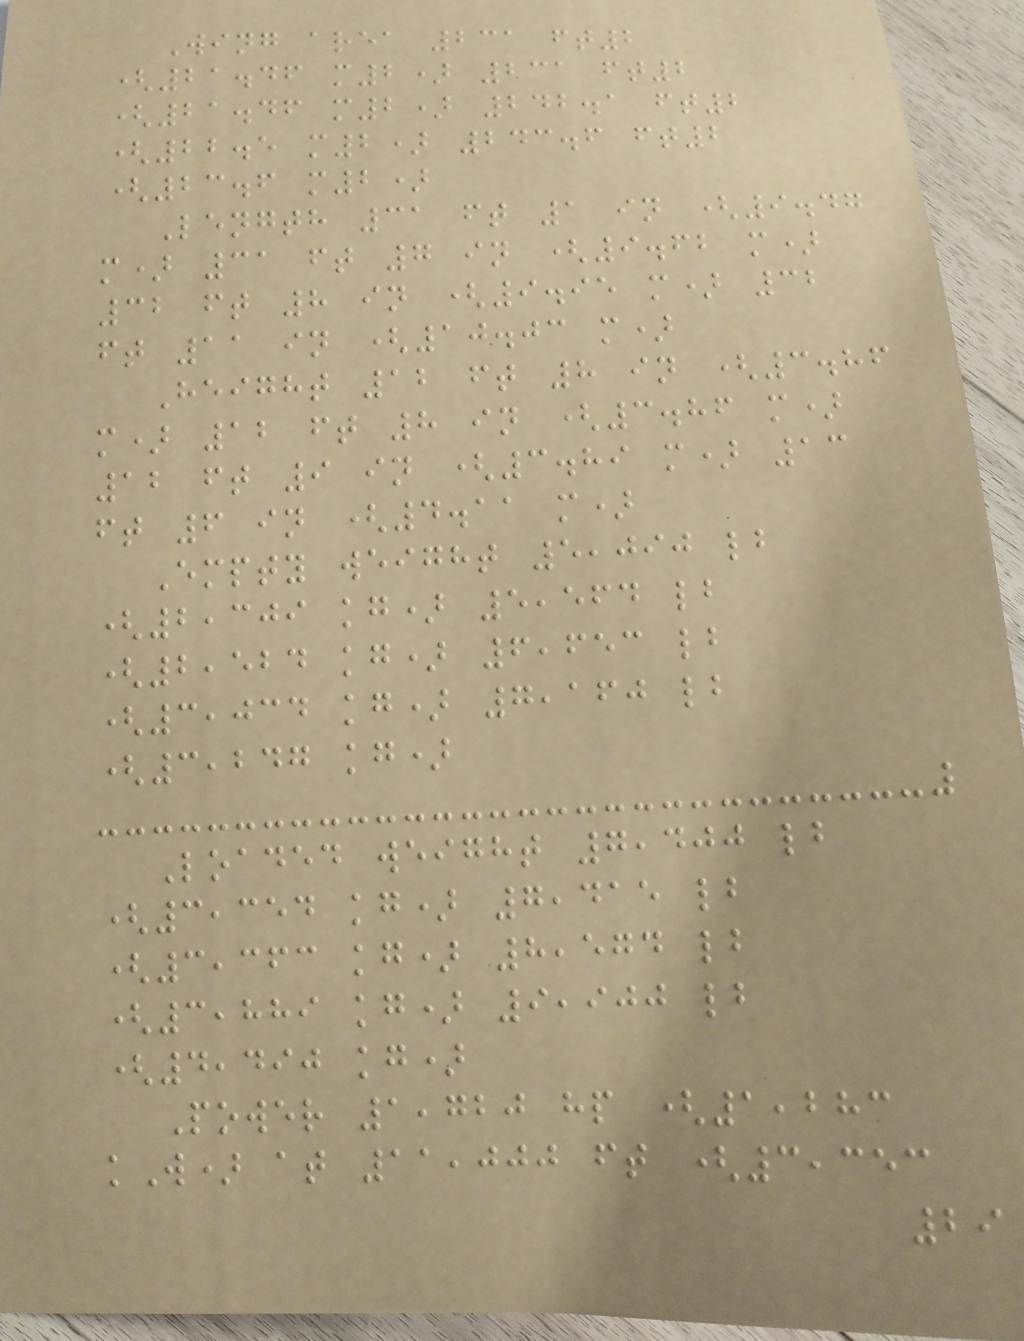Wing area 231 ft2
(21.46 m2) 231 ft2
(21.46 m2) 242.1 ft2
(22.5 m2) 243.6 ft2
(23.6 m2)
Length 31 ft 1 in (9.47
m) 31 ft 7 in (9.62 m)
32 ft 8 in (9.95 m) 32
ft 11 in (10.03 m)
Height 12 ft 8 in (3.86
m) 12 ft 8 in (3.86 m)
12 ft 9 in (3.89 m) 13
ft 6 in (4.11 m)
Empty weight 5,090 lb
(2,309 kg) 5,564 lb
(2,524 kg) 6,653 lb
(3,034 kg) 7,160 lb
(3,247 kg)
Loaded weight 7,400 lb
(3,354 kg) 7,415 lb
(3,363 kg) 8,574 lb
(3,889 kg) 9,900 lb
(4,490 kg)
Power 1,720 hp (1,283
kW) at 11,000 ft (3,353
29
